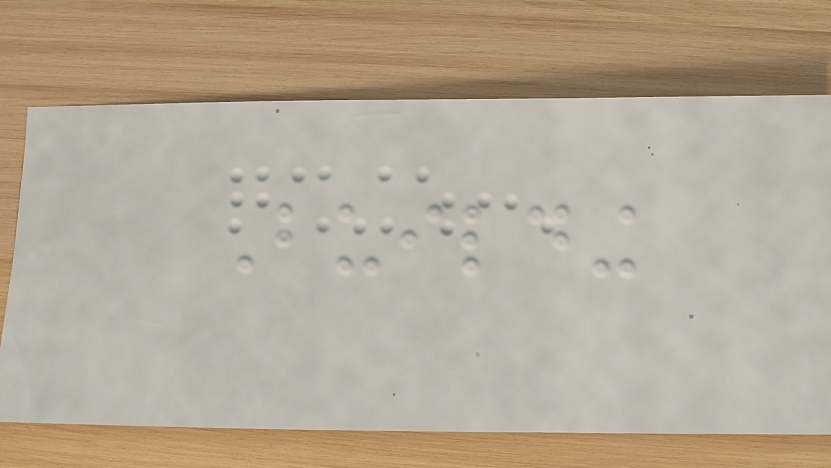Building
